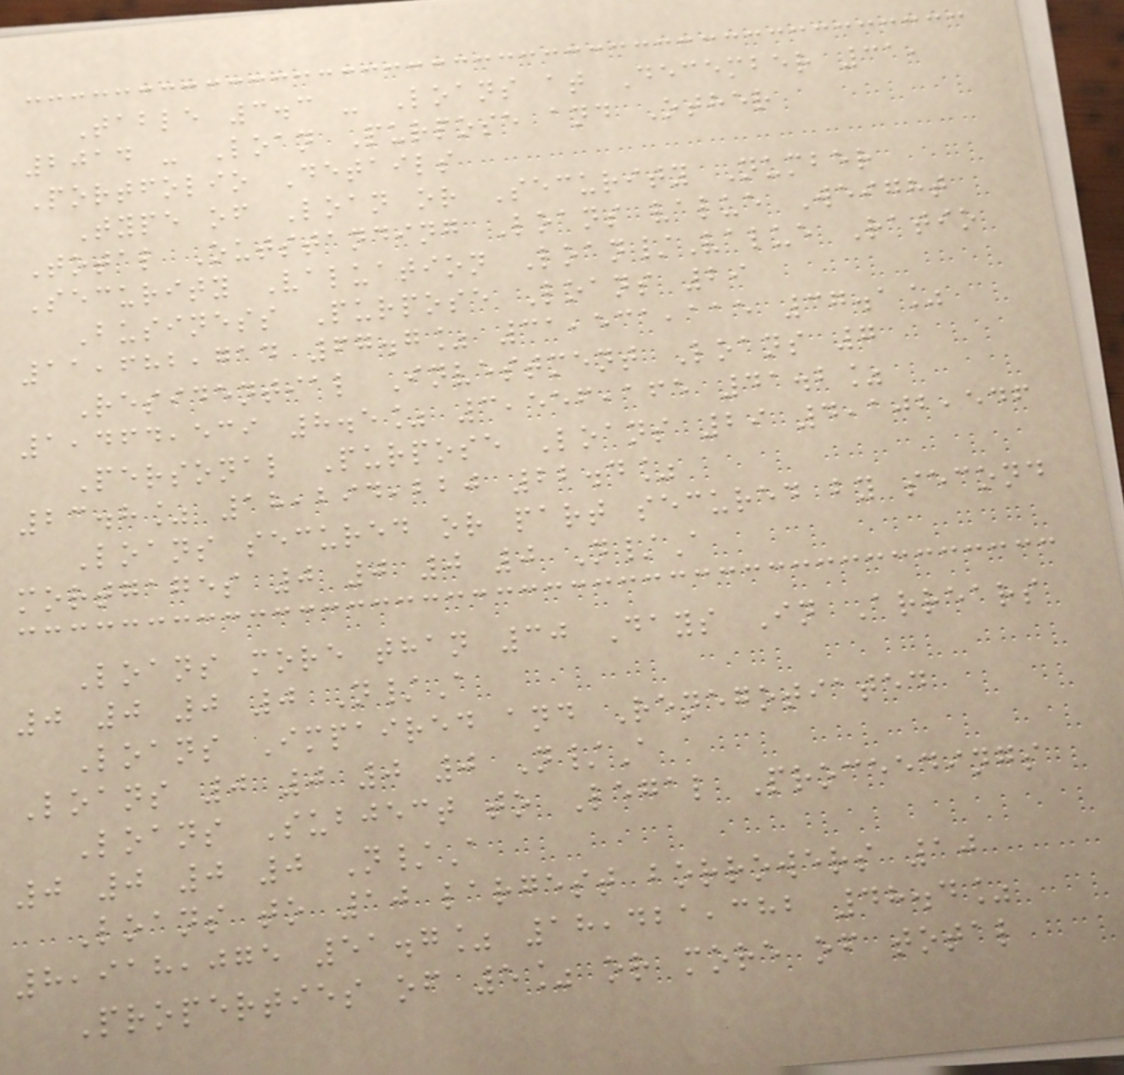Table 3.3 - Loans at December 31,
2014 - Loan Purpose and Other
Portfolio Details
Type of Loan or Security Number
Total Outstanding Loans value Weight
Security Valuation Loan/Value Ratio
Business Purpose Loans 29
11,682,714 67.7% 31,531,115 37.1%
Residential Investment Loans 7
1,464,539 8.5% 3,556,165 41.2%
Personal Purpose Loans 29 4,102,546
23.8% 18,294,220 22.4%
Loans secured or part secured by second
mortgages 0 0 0 0 N/A
Loans more than 30 Days In Arrears
0 0 0 0 N/A
Loans Impaired and Renegotiated
Loans 0 0 0 0 N/A
Loans Subject to Legal Proceedings
0 0 0 0 N/A
Loans to 10 largest borrowers 10
8,918,075 51.7% 18,421,382 48.4%
Properties of 5% or more of total
